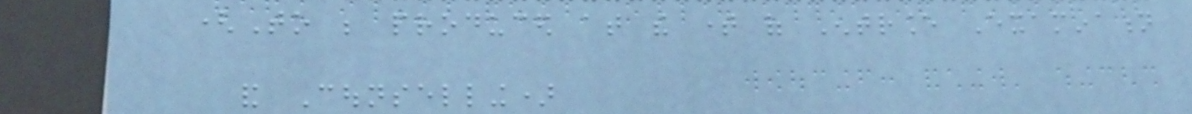(To be produced at the time of Entrance Examination
and Counselling)
